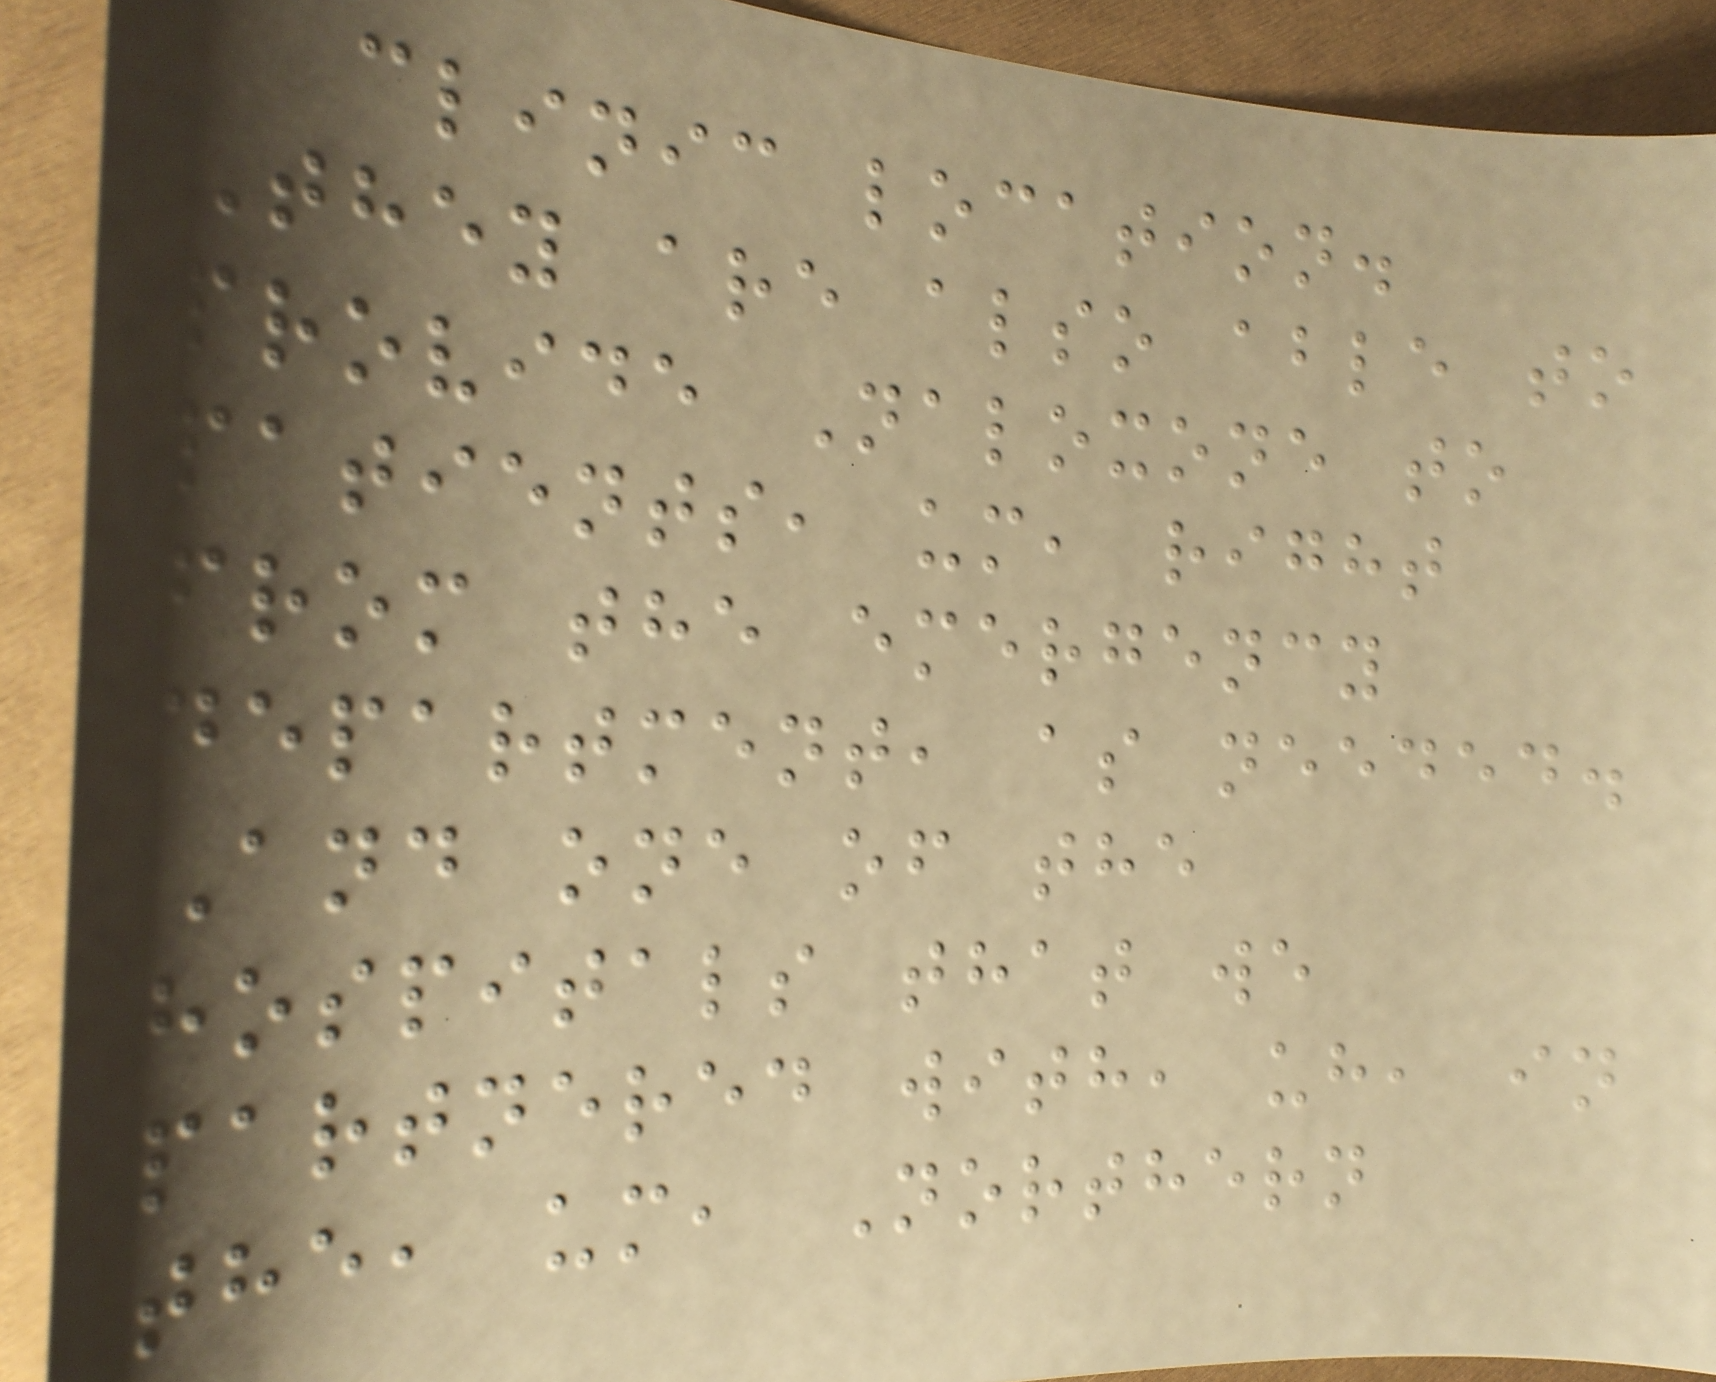clinic location.
They are also able to
provide Naloxone to
patients, um, right
from the emergency
department, as needed.
And one of the
hospitals that we
partnered with, uh, in
the, um, Northern
